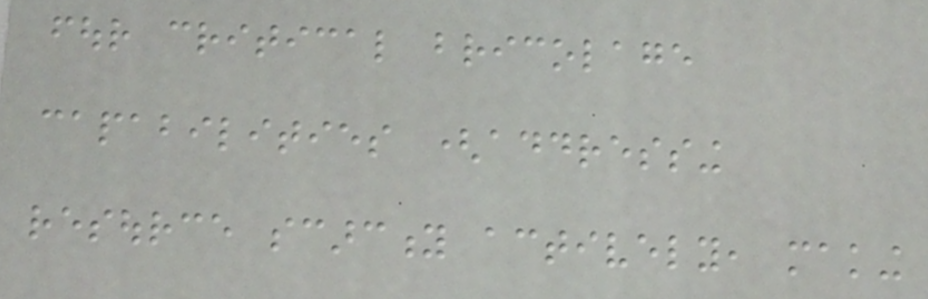four critical bricolage
capabilities (addressing
resource scarcity actively, making
